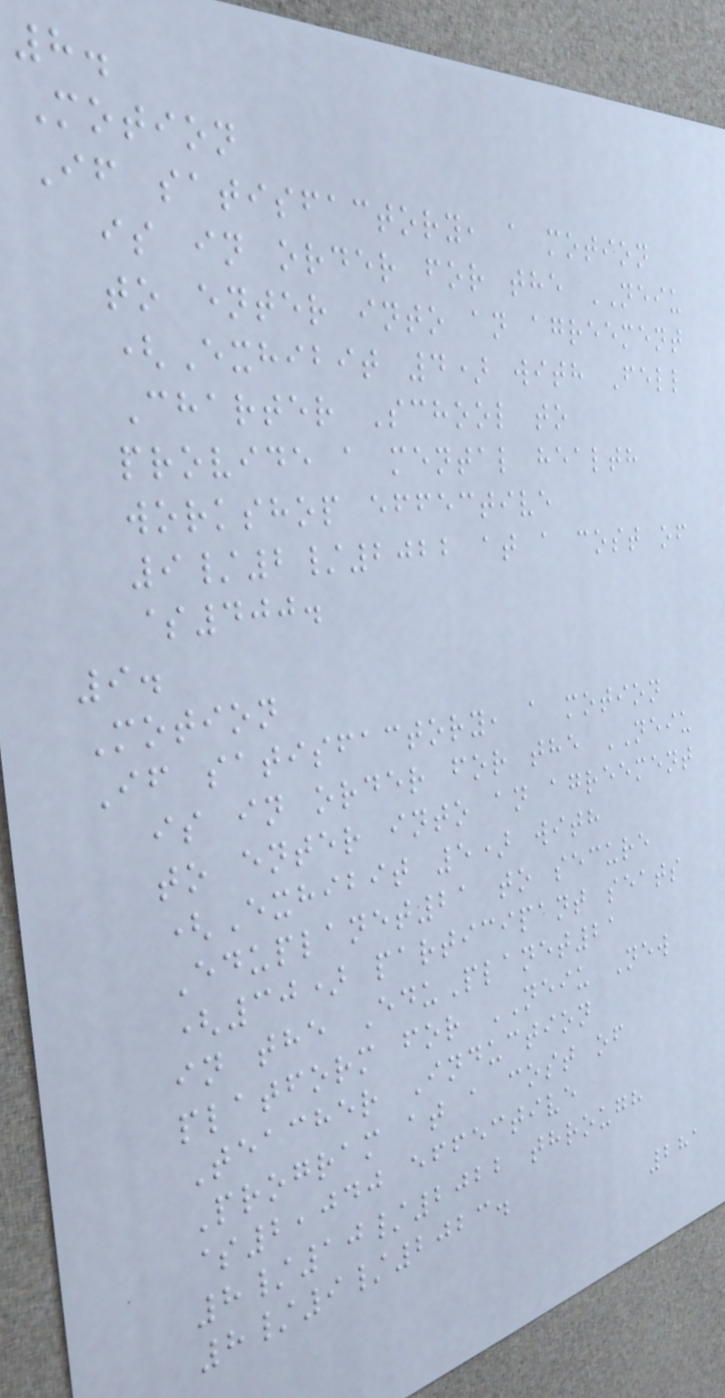8.
Motion
If satisfactory, a motion
is in order for the NEIU
to enter into an agreement
(Exhibit 4) with Fell
Charter School to
provide a mental health
workshop effective
9/2/2022 at a cost of
$400.
9.
Motion
If satisfactory, a motion
is in order for the NEIU
to enter into an agreement
(Exhibit 5) with
Eduplanet21 to secure
(30) participant seats
in the EduPlanet21
platform for NEIU New
Teacher Induction
Program at a cost of
$2,040 effective
8/10/2022 through
8/9/2023.
281
